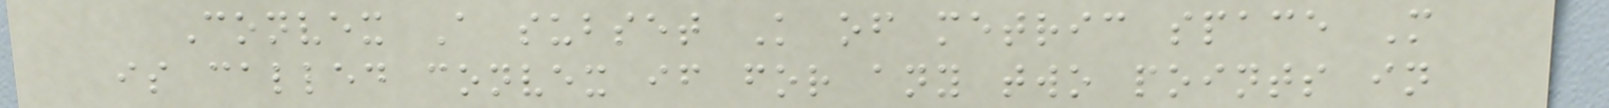Convex A subset K of metric space M
is called convex if for any two points in
